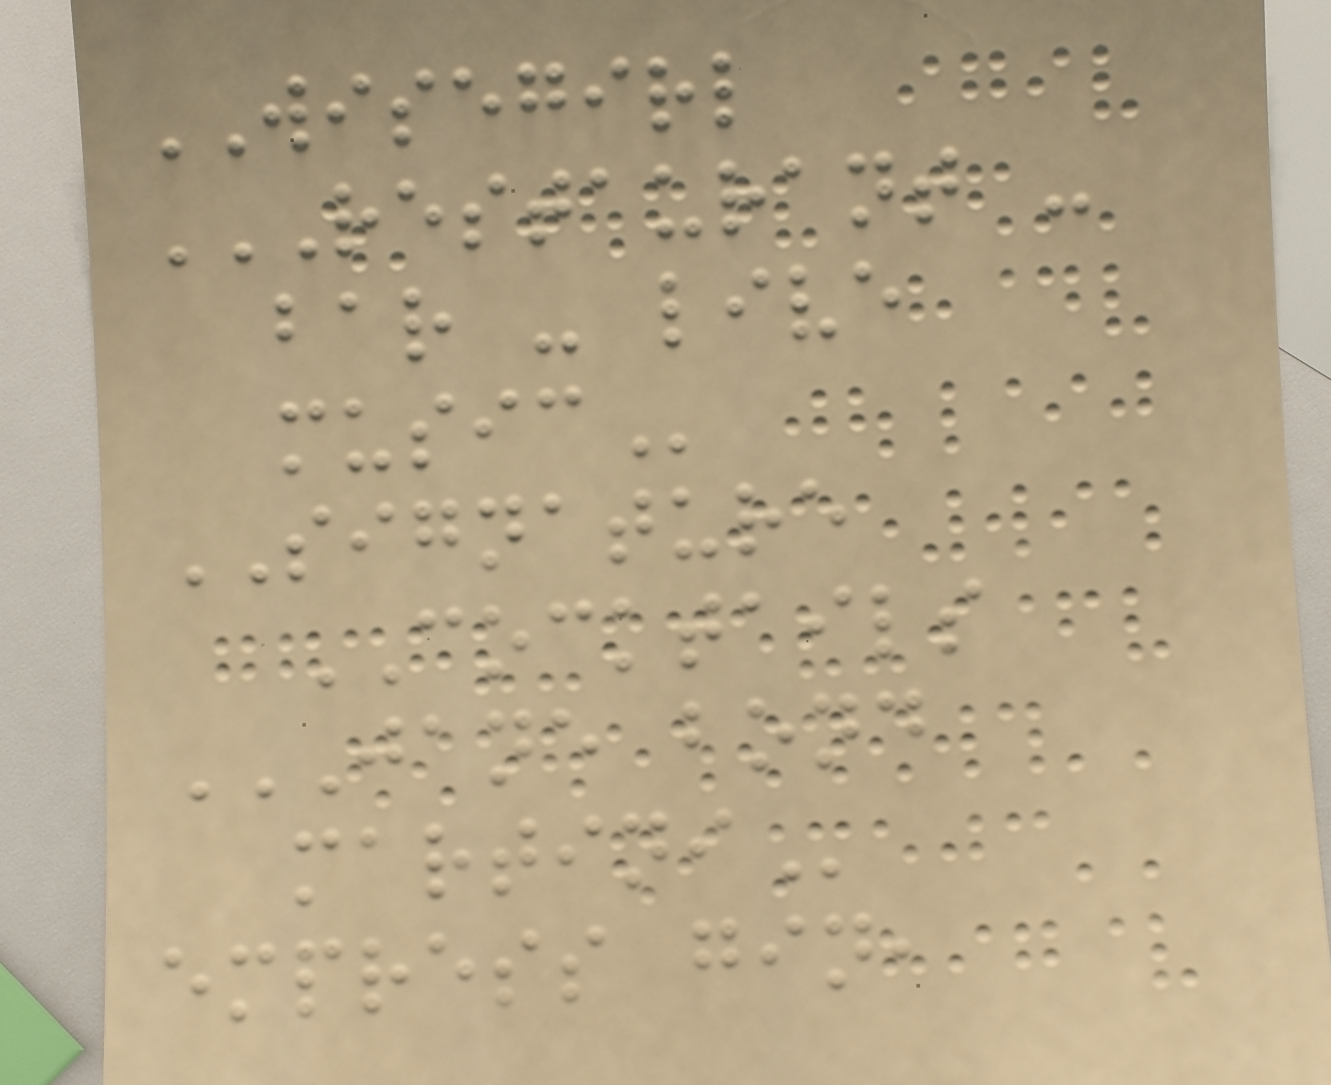WISEGIRL
RESTAURANT -
BAR - LIVE
MUSIC
SIGNATURE
COCKTAILS
JANE BOND
MARTINI
empress gin,
